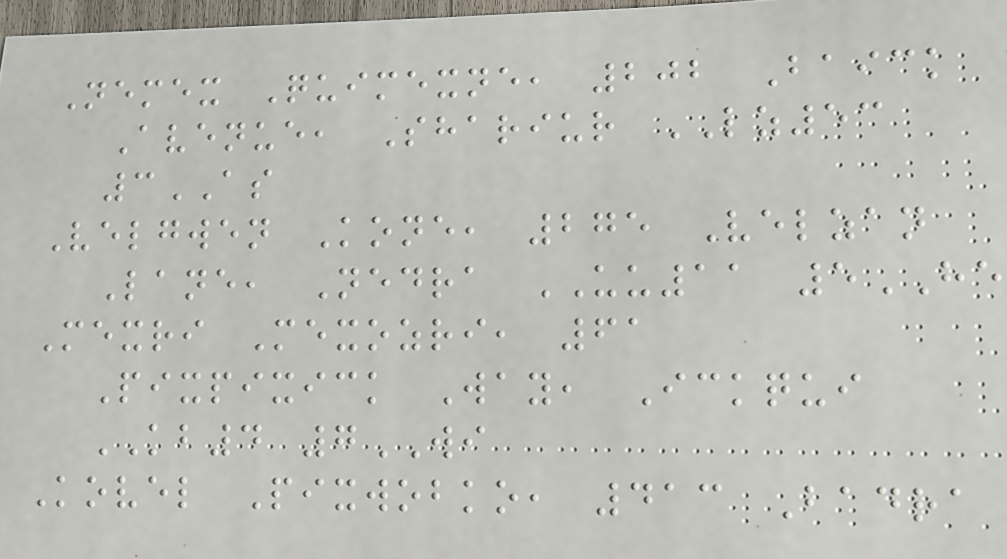Nemex Quimexne, 202 Baick
Avenue, Shariur LZ53
3AS
Velgwen Kone, 275 Velzan
Lane, Nedra UU11 5HE
Mexri Mexozri, 61
Pixpixick Way, Ickqui
KB4 7WI
Kovel Pixwobko, 413 Badra
